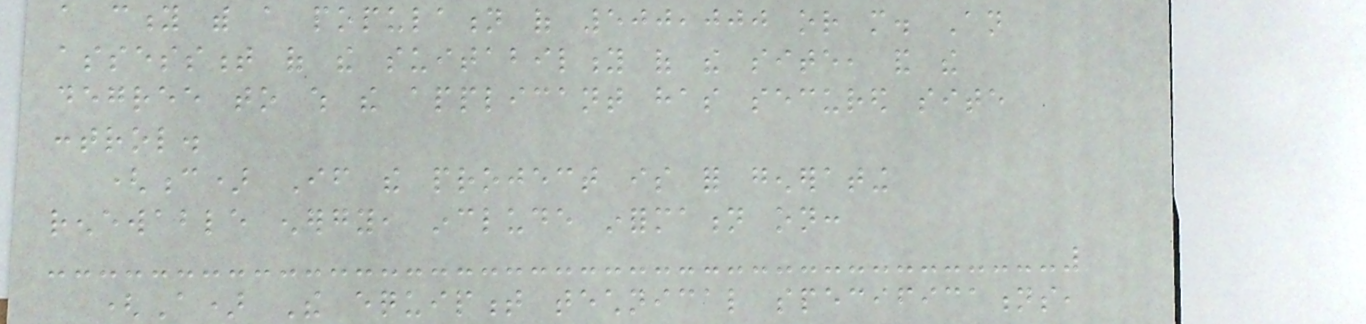a city with a population of 500,000 or more. An
assessment of the suitability of the site, and the
degree to which the applicant has secured site
control.
(c) If the project is for generating
renewable energy, include information on:
(A) The equipment technical specifications,
